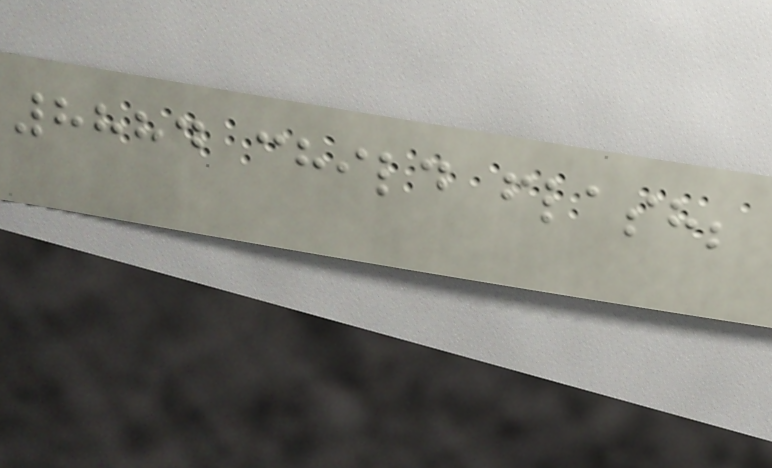8884 child flash;
